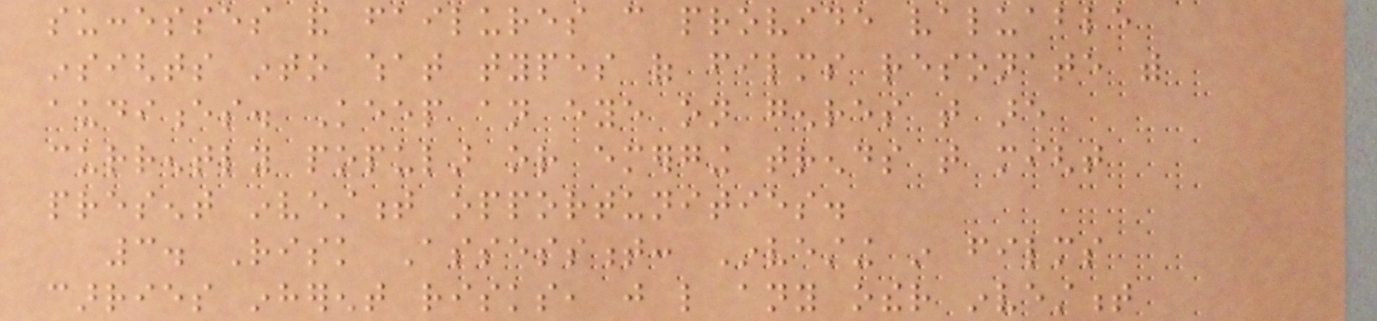successes and failures can provide valuable
insights into what types of films resonate with
audiences. Keep an eye on genres that are
currently popular or emerging trends that might
present investment opportunities.
3. Risk Assessment: Investing in films
carries inherent risks, just like any other investment
